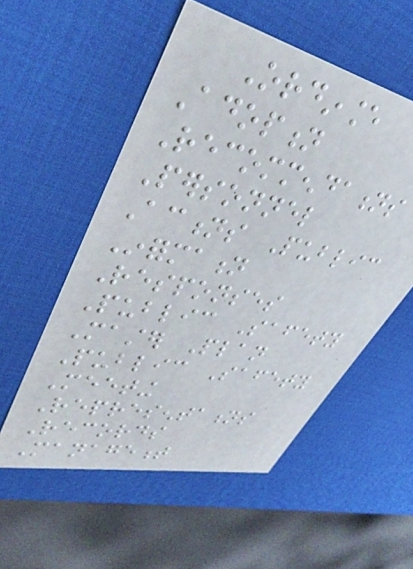Ordinance
Adoption
Recommendations
Personnel
Actions Public
Information
Responses
Public Safety
Master Plan
Public Safety
Meeting
Representations
Records
Management
